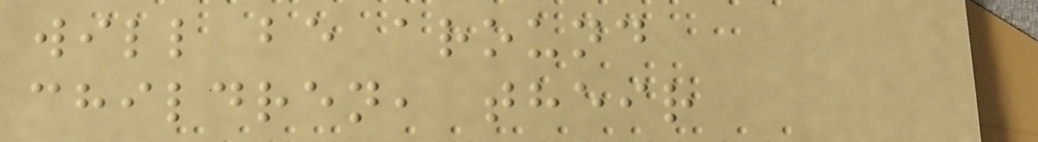will be around
children, their
